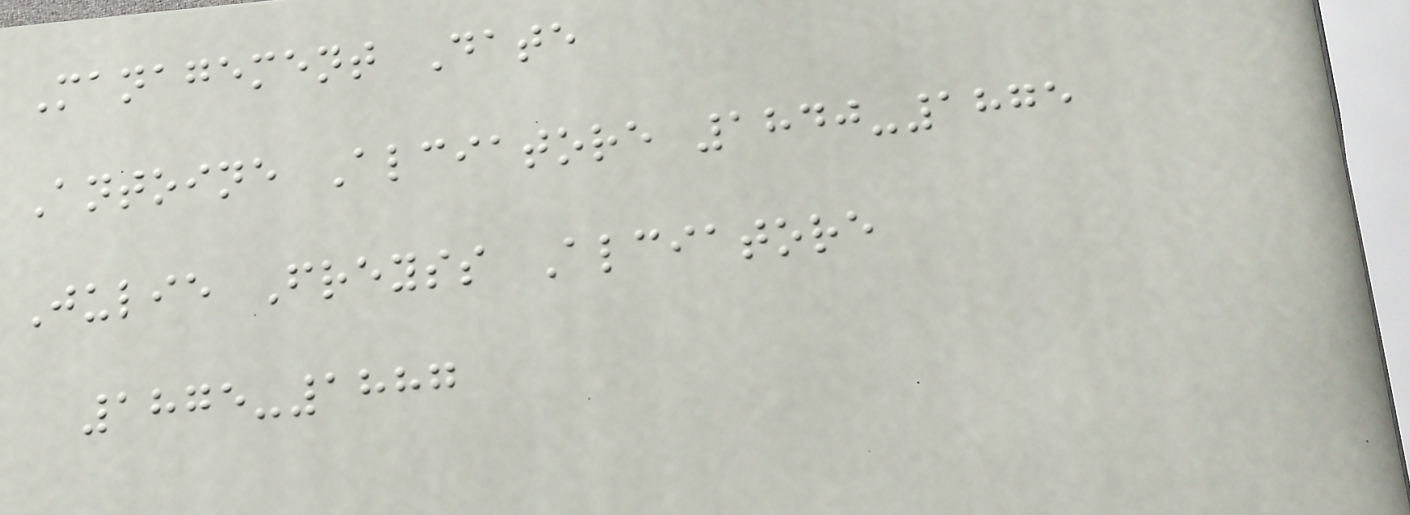Management Date
Antoine Alciatore 1840-1875
Julie Freyss Alciatore
1875-1887
